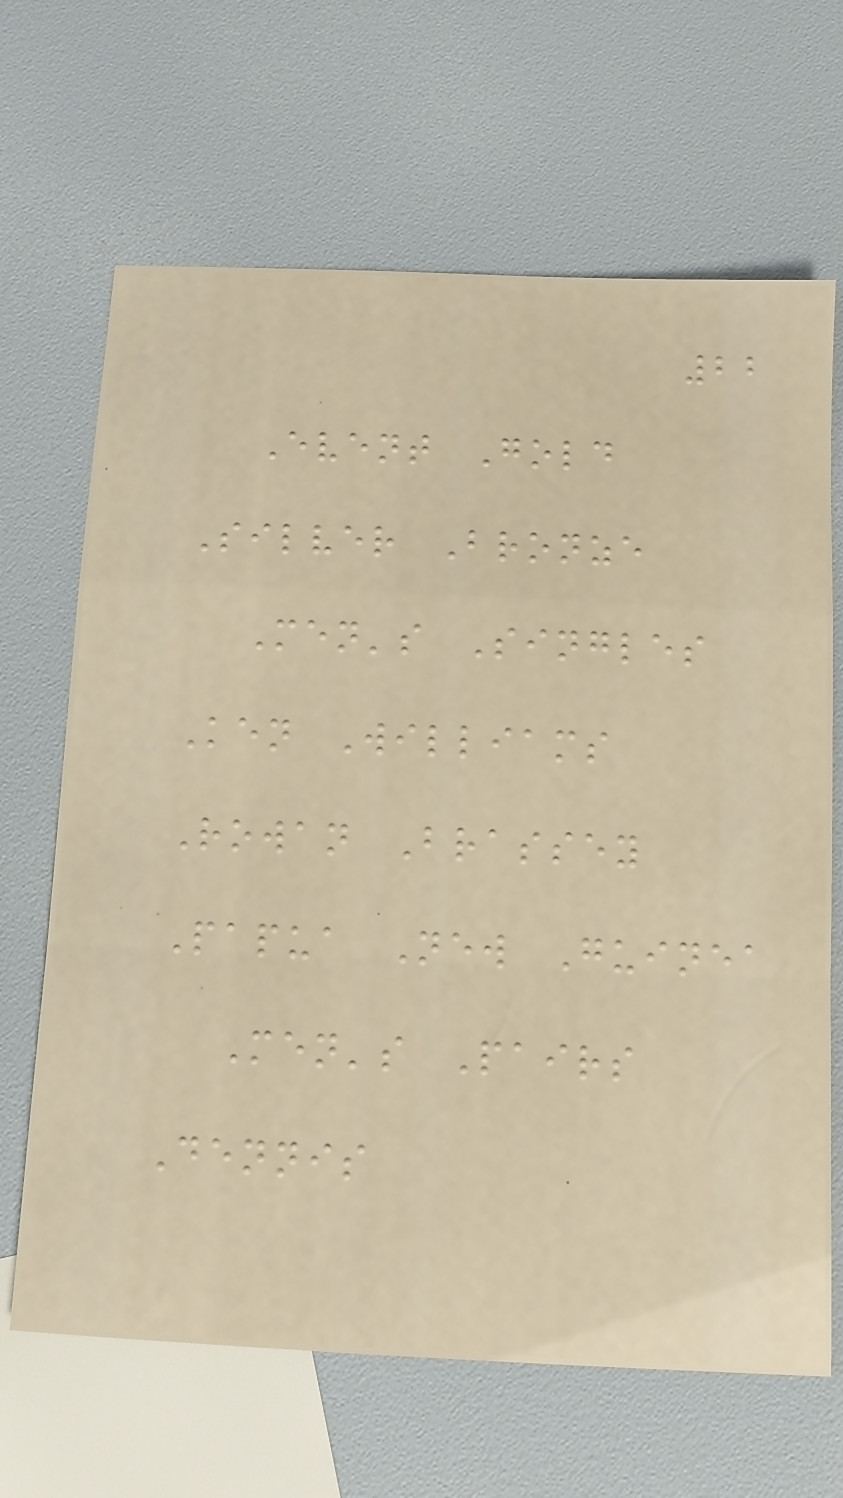22
Event Gold
Silver Bronze
Men's Singles
Ken Williams
Rowan Brassey
Papua New Guinea
Men's Pairs
Dennis
